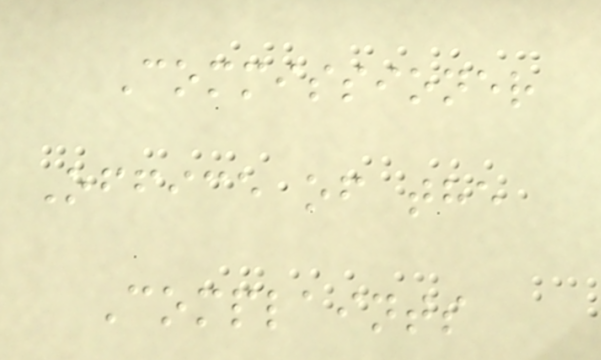Commissioner
Office of the
Complaints
